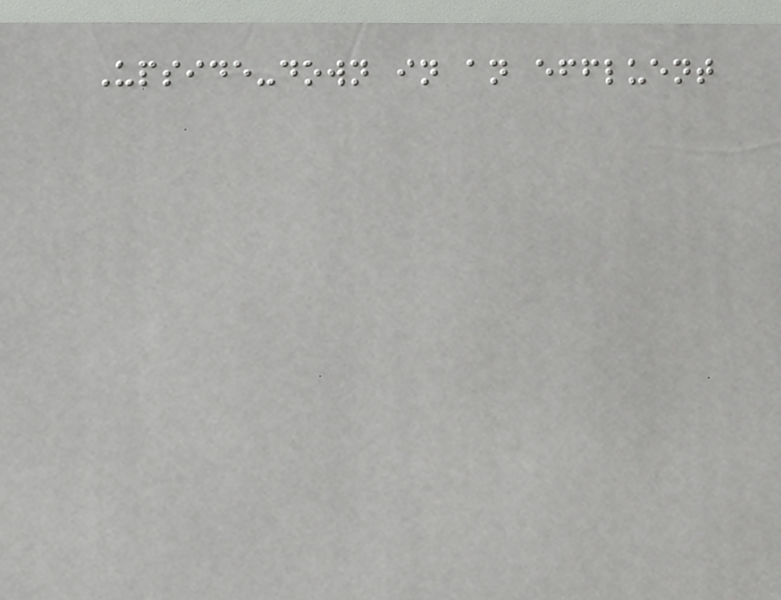Upside-down in an effluent
